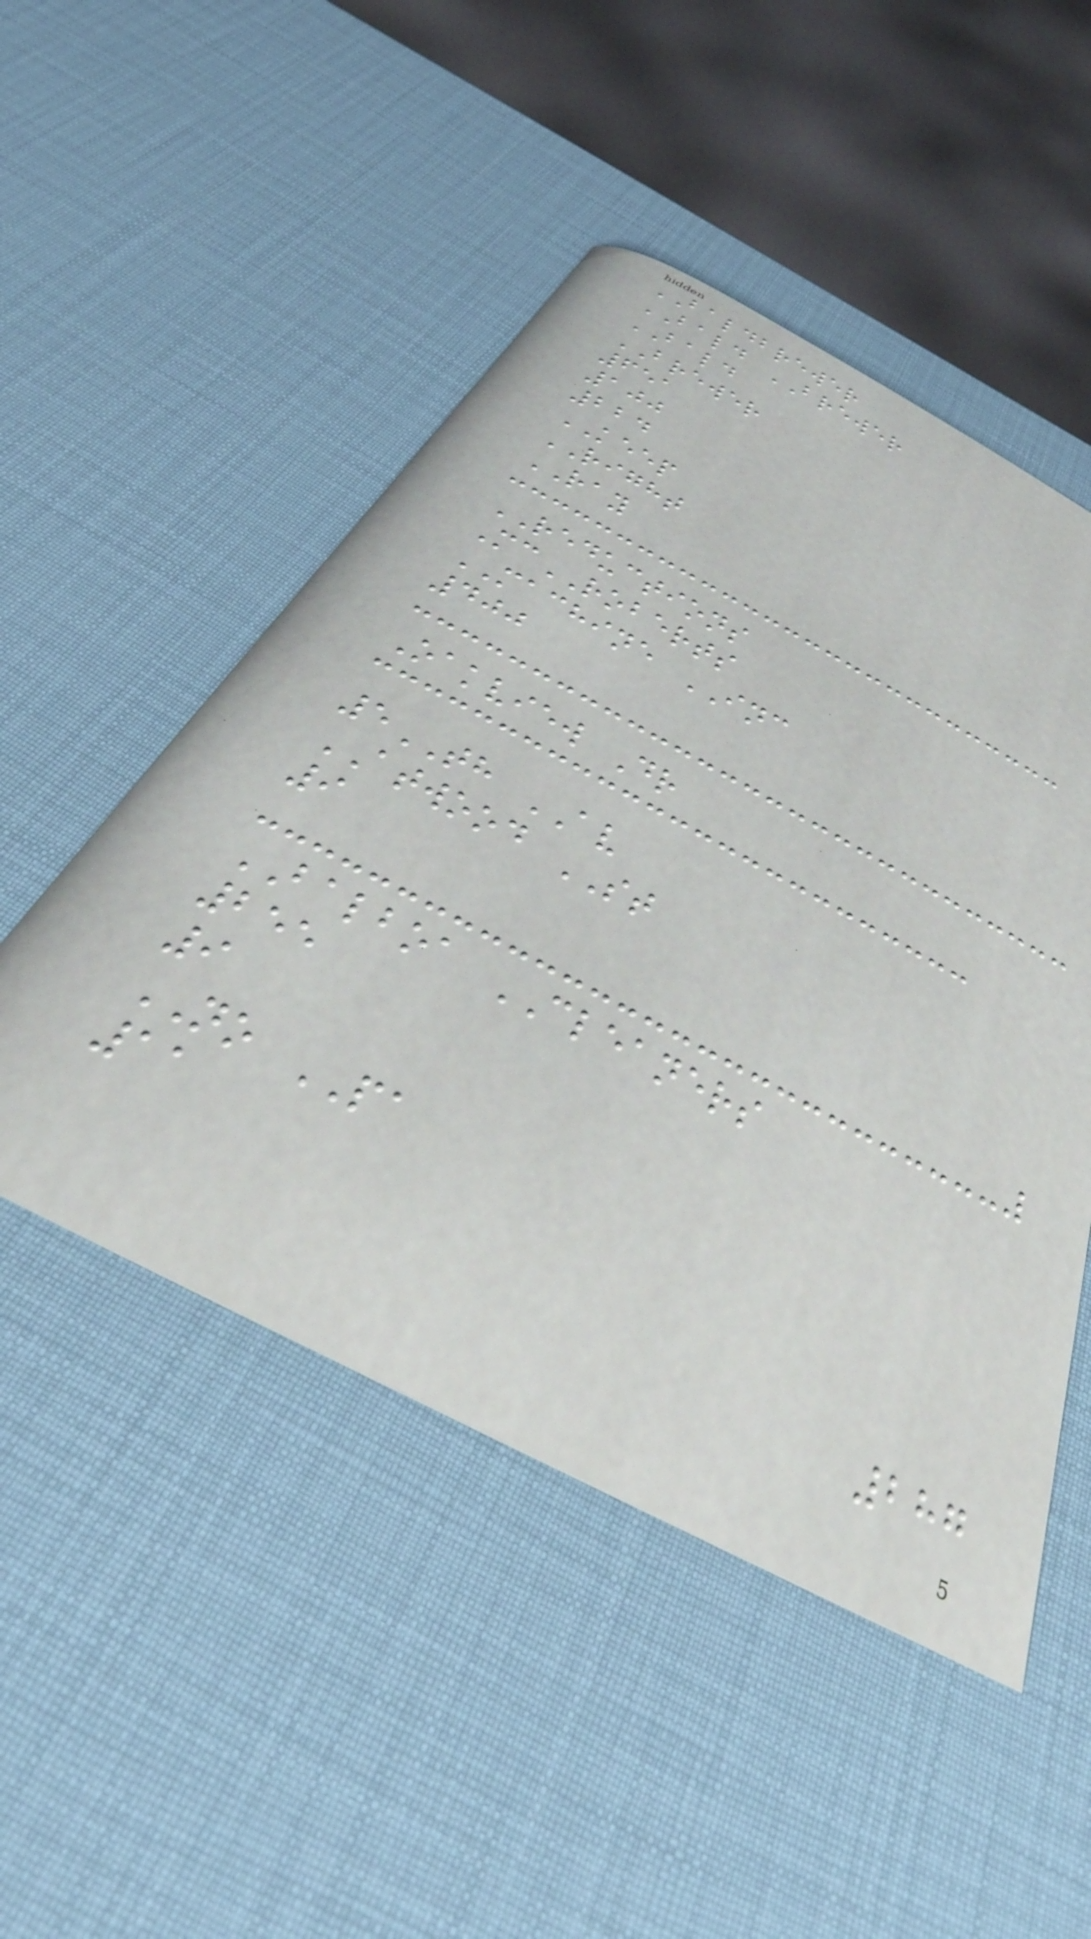BALDBREWER
BALD BREWER
BALD
BREWER
651
100
224
KEEP
RIGHT
RAY
REDUCTIONS
McROBERTS
MACHINE INC
400
Oakview Dr
5TH AV
ATWOOD ST
9
BALBOA CLEANERS
255
9
NO PA
11
287
